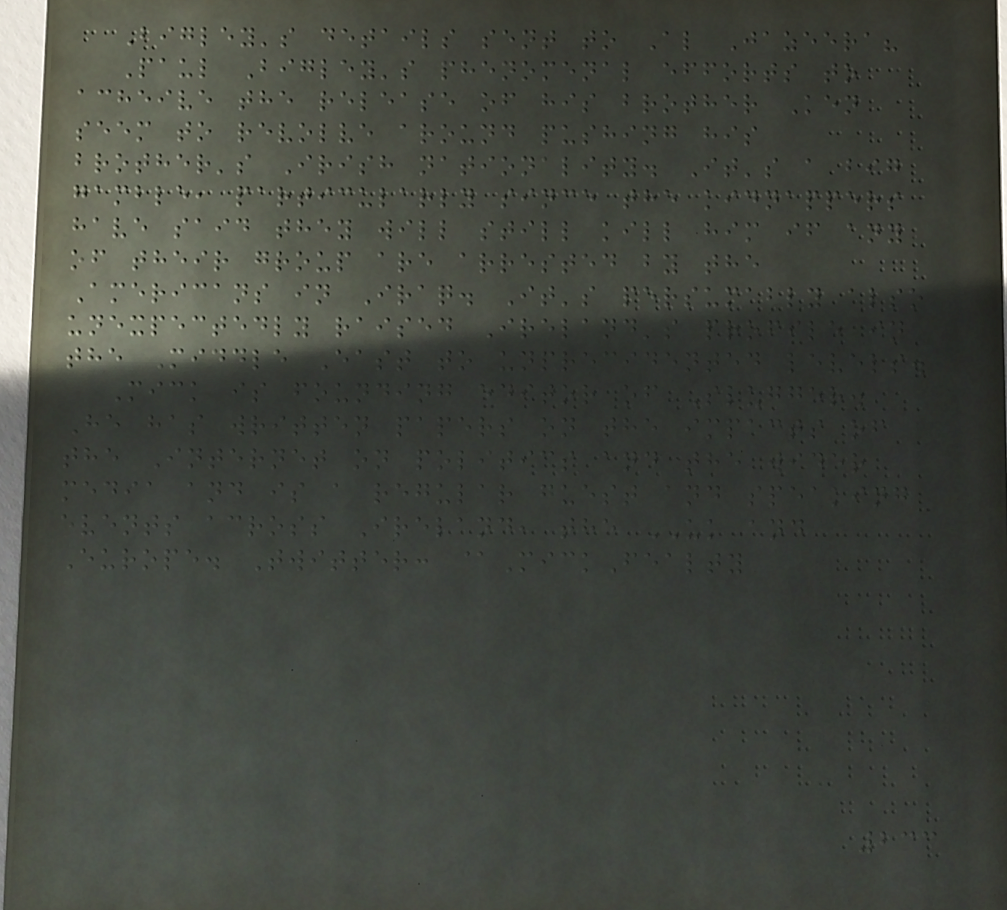Bigley's details sent to Al Jazeera?
Paul Bigley's phenomenal efforts to
acheive the release of his brother Ken
seem to revolve around pushing his
brother's Irish nationality. It's a big
gamble, particularly since the kidnappers
have said they will still kill him if any
of their group are arrested by the
Americans in Iraq. It's persumably also
unexpectedly raised Ireland's profile in
the Middle East to unprecidented levels.
Mick is founding editor of Slugger.
He has written papers on the impacts of
the Internet on politics and the wider
media and is a regular guest and speaking
events across Ireland, the UK and
Europe. Twitter: @MickFealty
233
